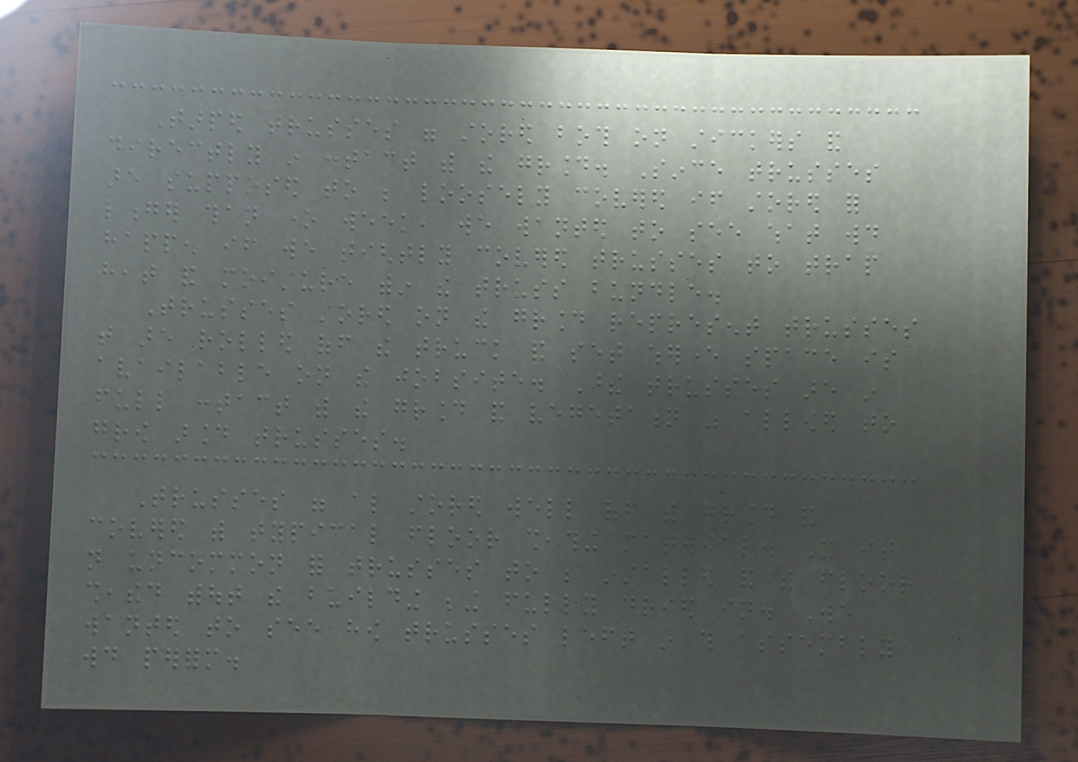Tarped trusses were stored both on stickers and
directly in contact with the ground. Since trusses
are supposed to be loosely covered if stored for
longer than one week, we wanted to see what would
happen if we tightly covered trusses to trap
heat and moisture within the truss bundle.
Trusses stored on the ground represent trusses
that are rolled off the truck and set wherever space is
available on the jobsite. These trusses are in
full contact with the ground and vegetation was allowed to
grow around trusses.
Trusses were also stored well off the ground and
covered with typical floor sheathing material. It is
not uncommon for trusses to be installed and the floor
sheathed without the building being fully dried in. We
wanted to see how trusses left in this assembly
would perform.
